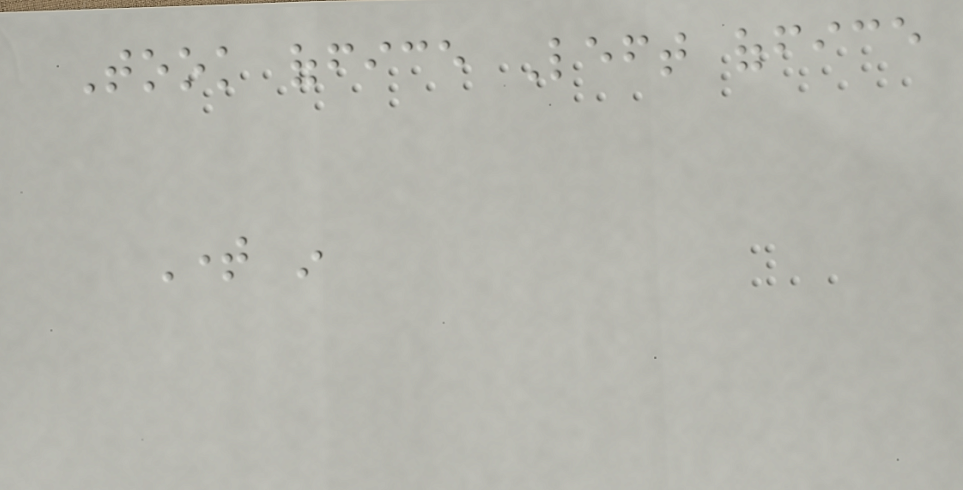Took office Left office
Time in
